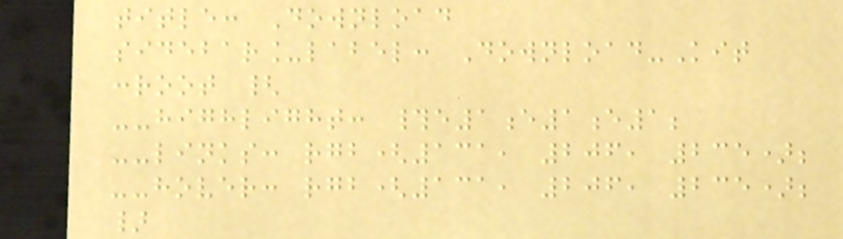title: Download
sidebar_label: Download-Kit
:root {
--highlight: #e1e1e1;
--links: rgb(131, 206, 235);
--hover: rgb(131, 206, 235);
}
